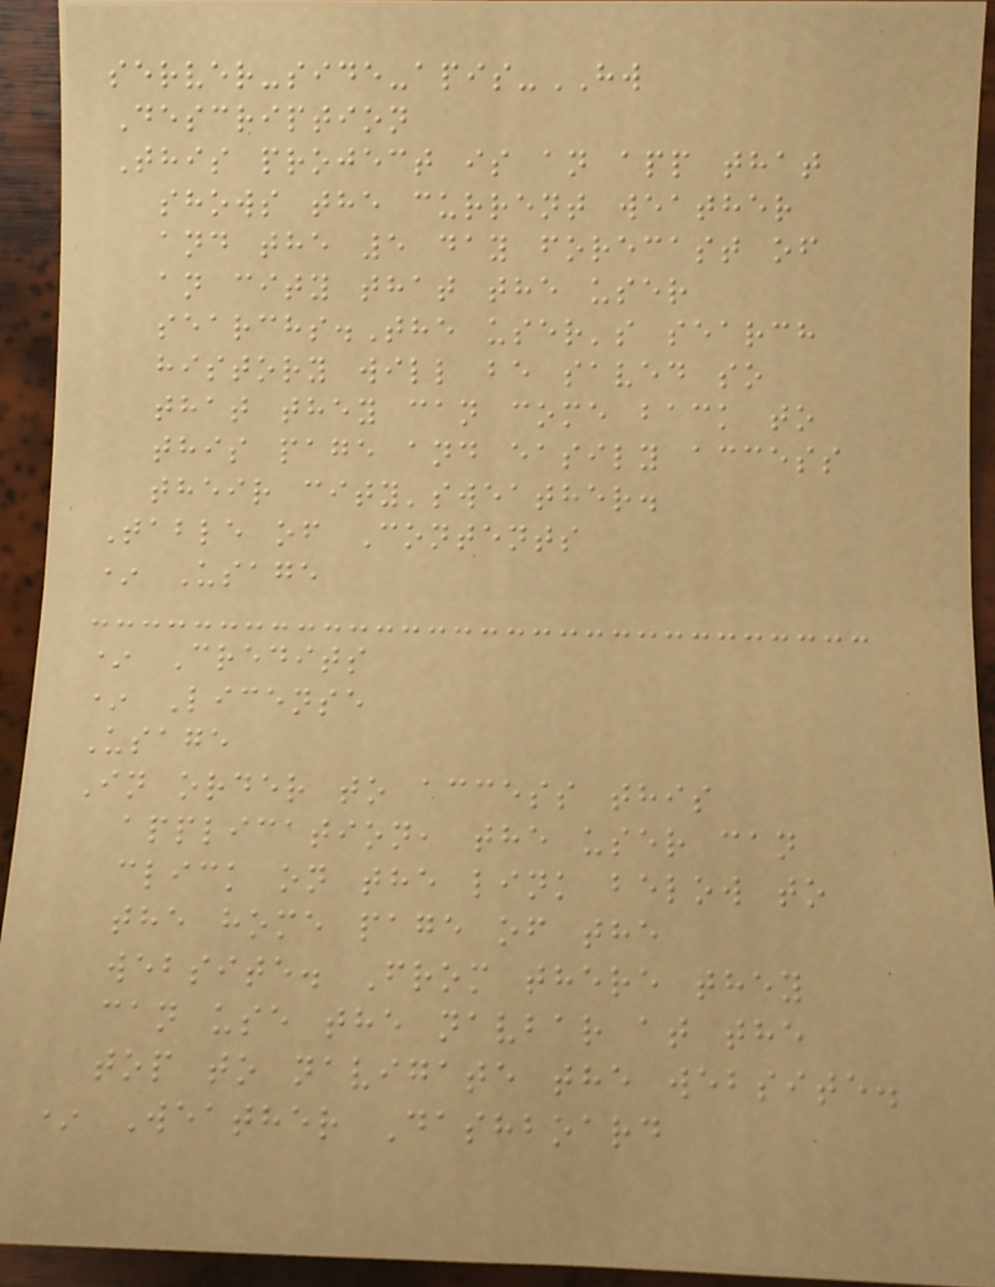server-side-apis-HW
Description
This project is an app that
shows the current weather
and the 5 day forecast of
an city that the user
searchs.The user's search
history will be saved so
that they can come back to
this page and easily access
their city'sweather.
Table of Contents
* Usage
* Credits
* License
Usage
In order to access this
application, the user can
click on the link below to
the home page of the
website. From there they
can use the navbar at the
top to navigate the website.
* Weather Dashboard
